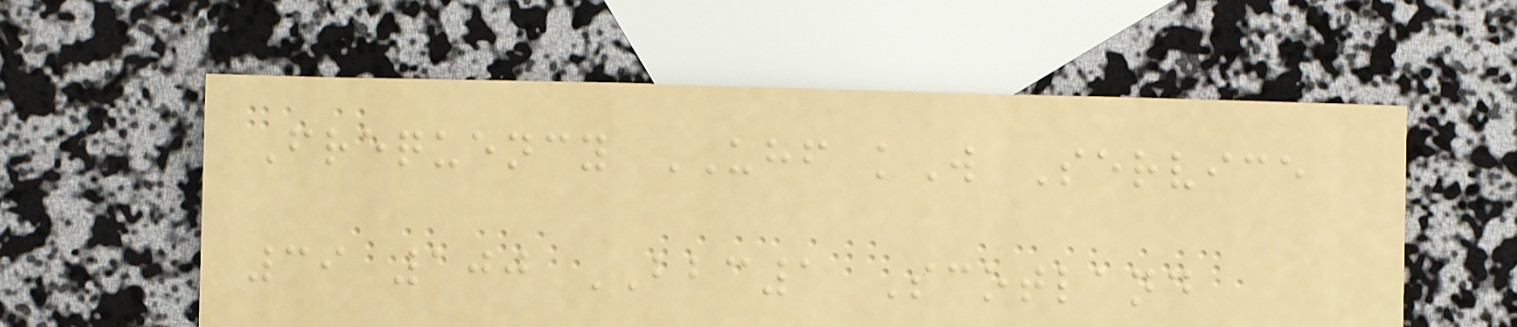Frequency UHF kW Service
39 100 BBC1 Scotland
